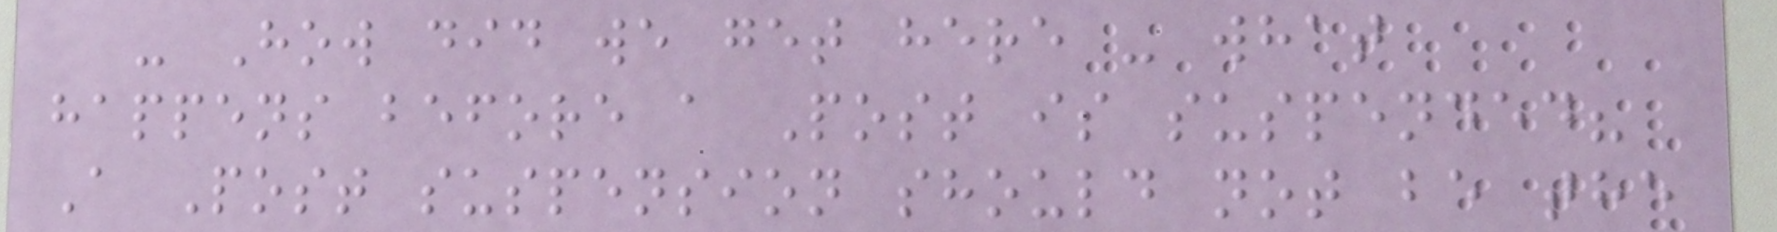- How did we get here - what
happens before a Post is suspended?
A Post suspension should not be the
